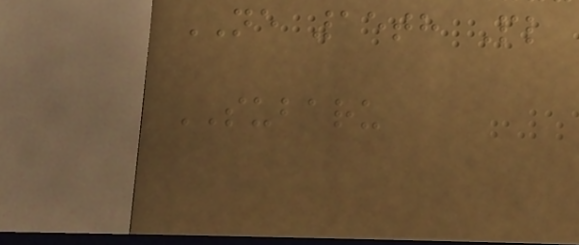NE 15th Pl
SUBARU
